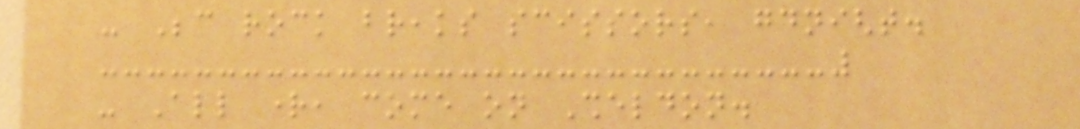- Because rock breaks scissors, goodnight.
- All right, come on Sheldon.
